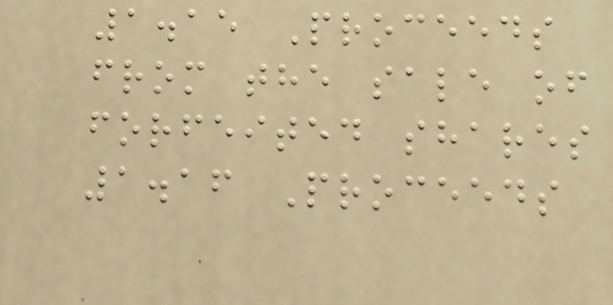1.15 Proceeds
from the sale of
forfeited shares
1.16 Proceeds
